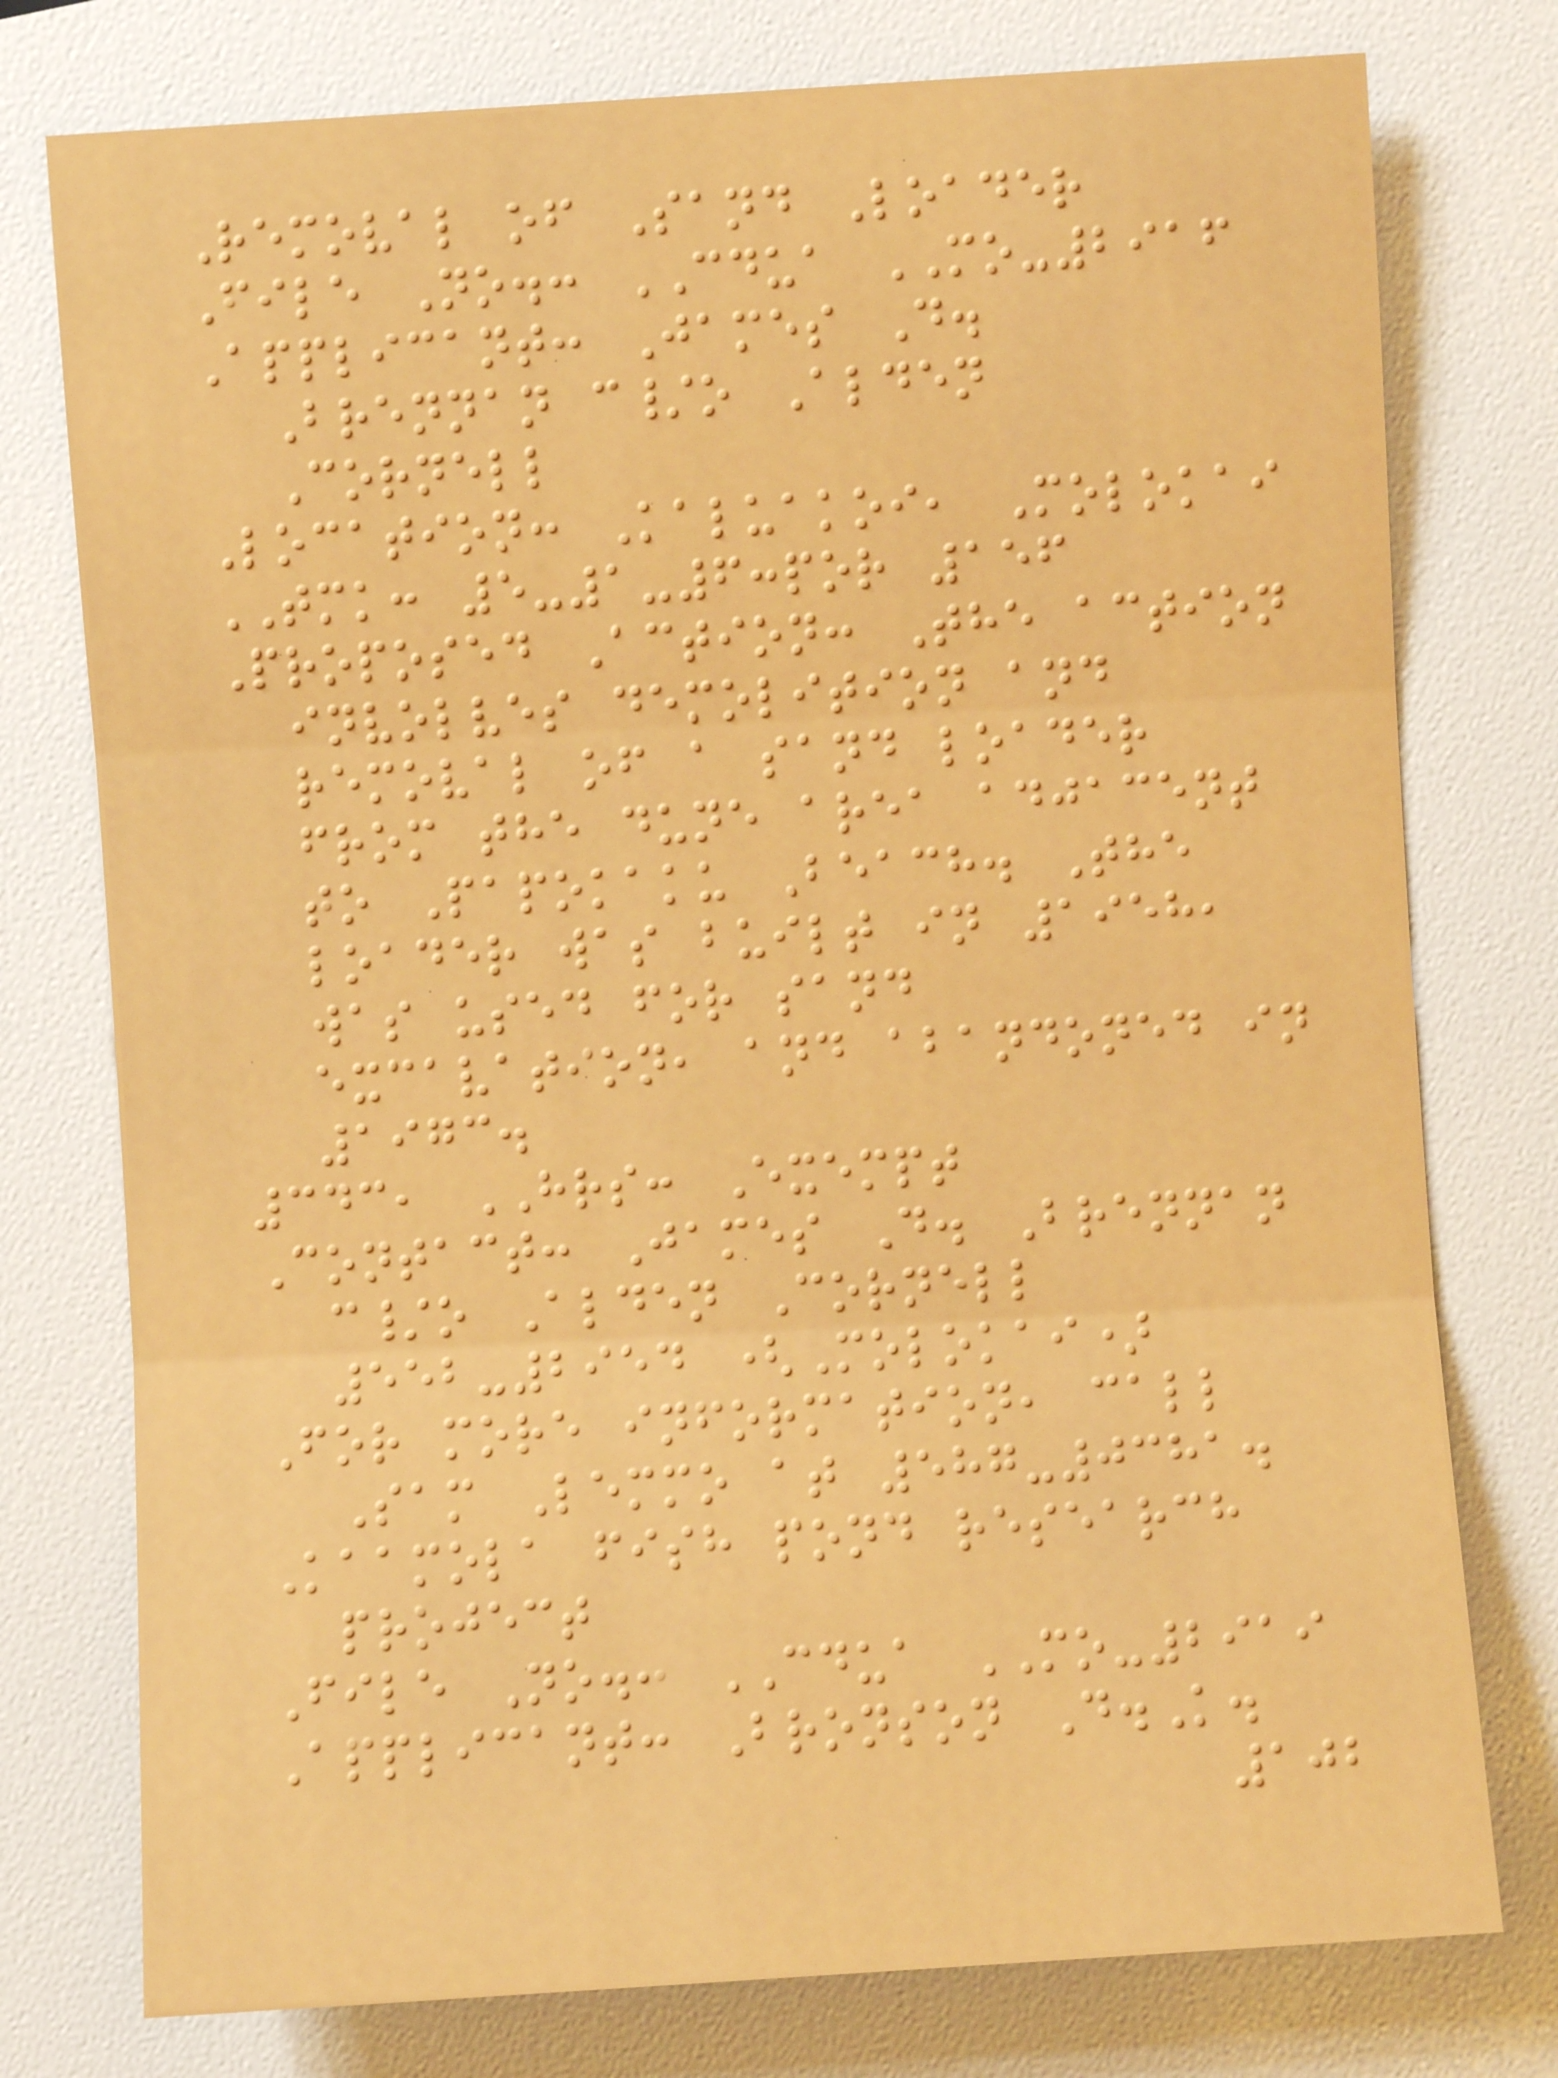Removal of Sand Loader
File No.: CDUA MO-2916
Applicant: James D.
Brennan c/o Alden
Cornell
Location: Kaluakoi, Molokai
TMK: 5-1-6:por 156
Proposed Action: The action
involves demolition and
removal of a sand loader
from the dune area adjacent
to Papokaku Beach. The
loader was built in 1958,
was used for sand
excavation, and abandoned in
1973.
343, HRS: Exempt
Contact: James D. Brennan
c/o Alden Cornell
552-2954 (Molokai)
For more information, call
Sam Lemmo at 587-0381.
Kaamola fish pond research
project
File No.: CDUA MO-2919
Applicant: Bronson D.K.
102
